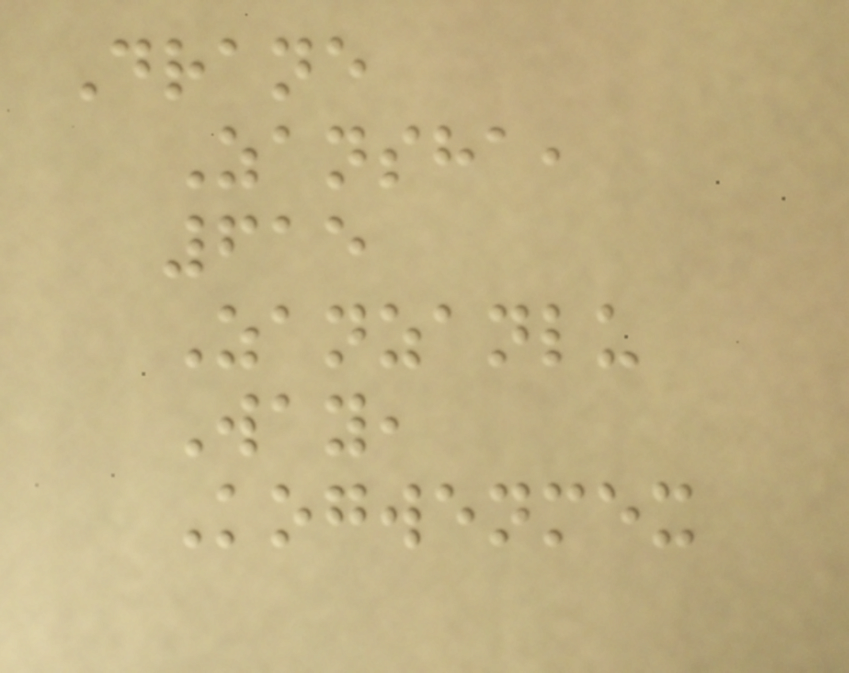Drane
Zansha,
615
Zanzanlu
Way,
Kogwenmex
